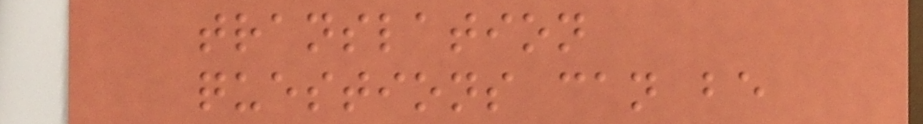translation
questions can be
